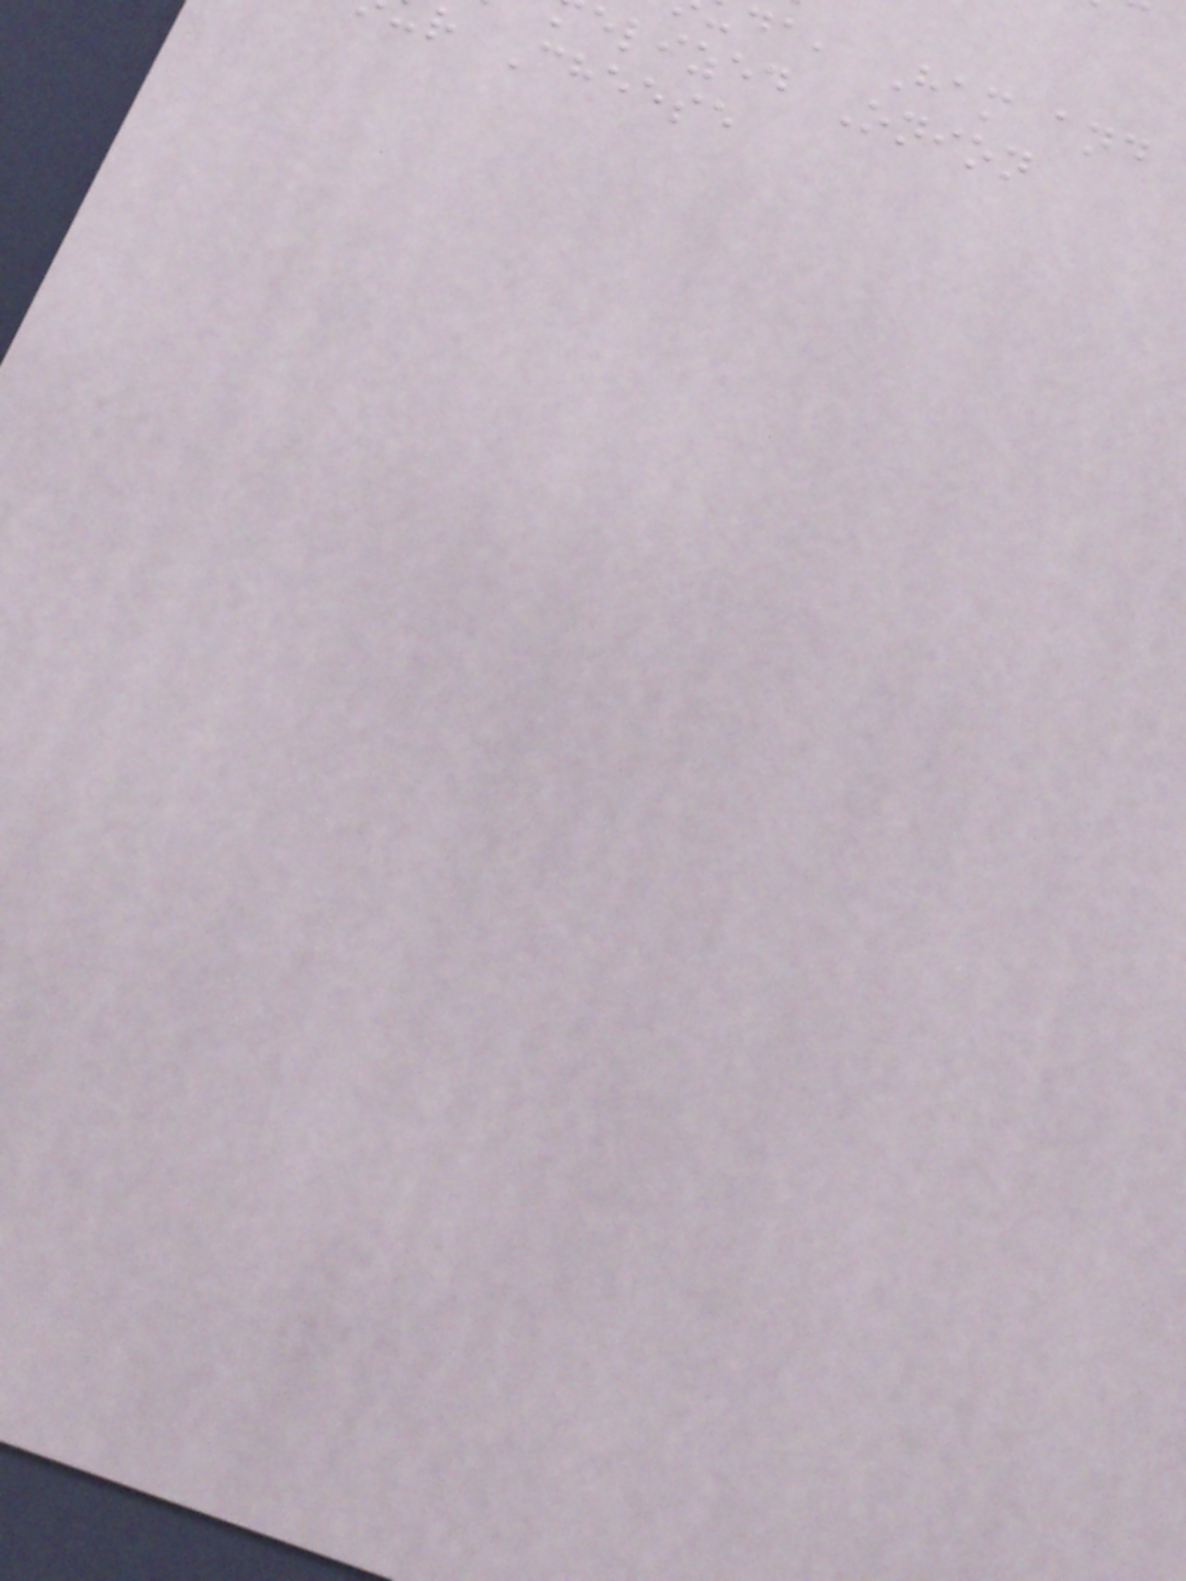da, Ham and
elized Onion
r Cheese
